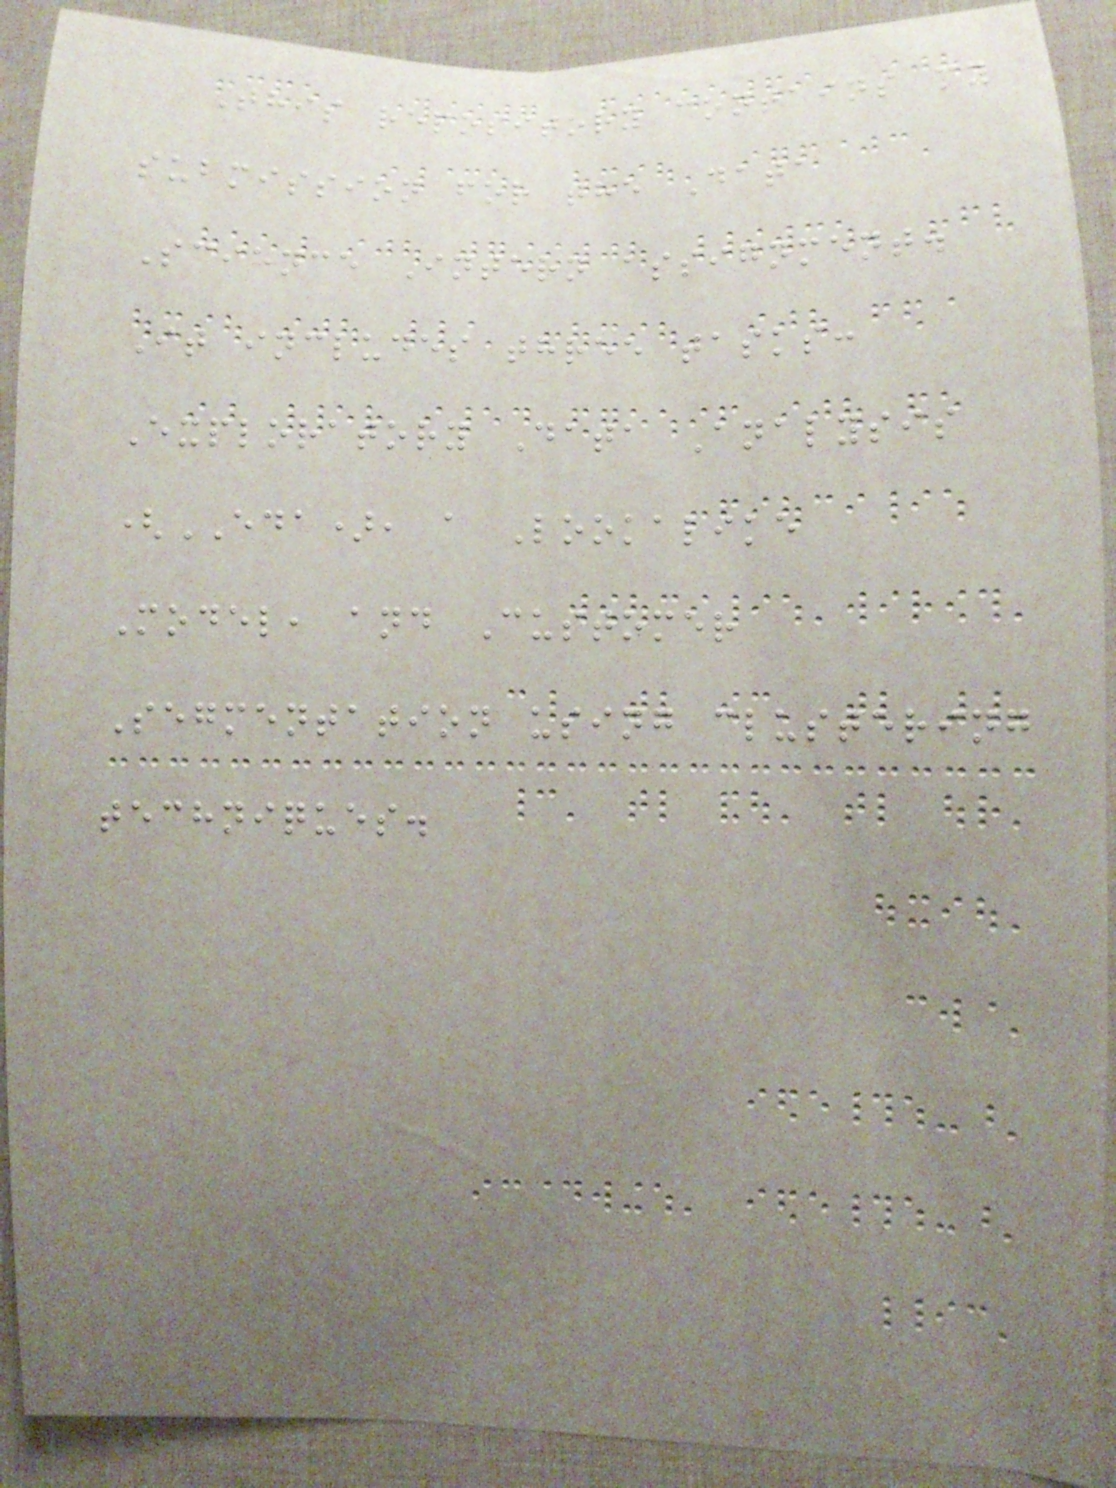This repository contains my
submission for the Data
Science Intern assignment.
It includes three tasks:
Exploratory Data Analysis
(EDA), a Lookalike
Model, and Customer
Segmentation using clustering
techniques.
